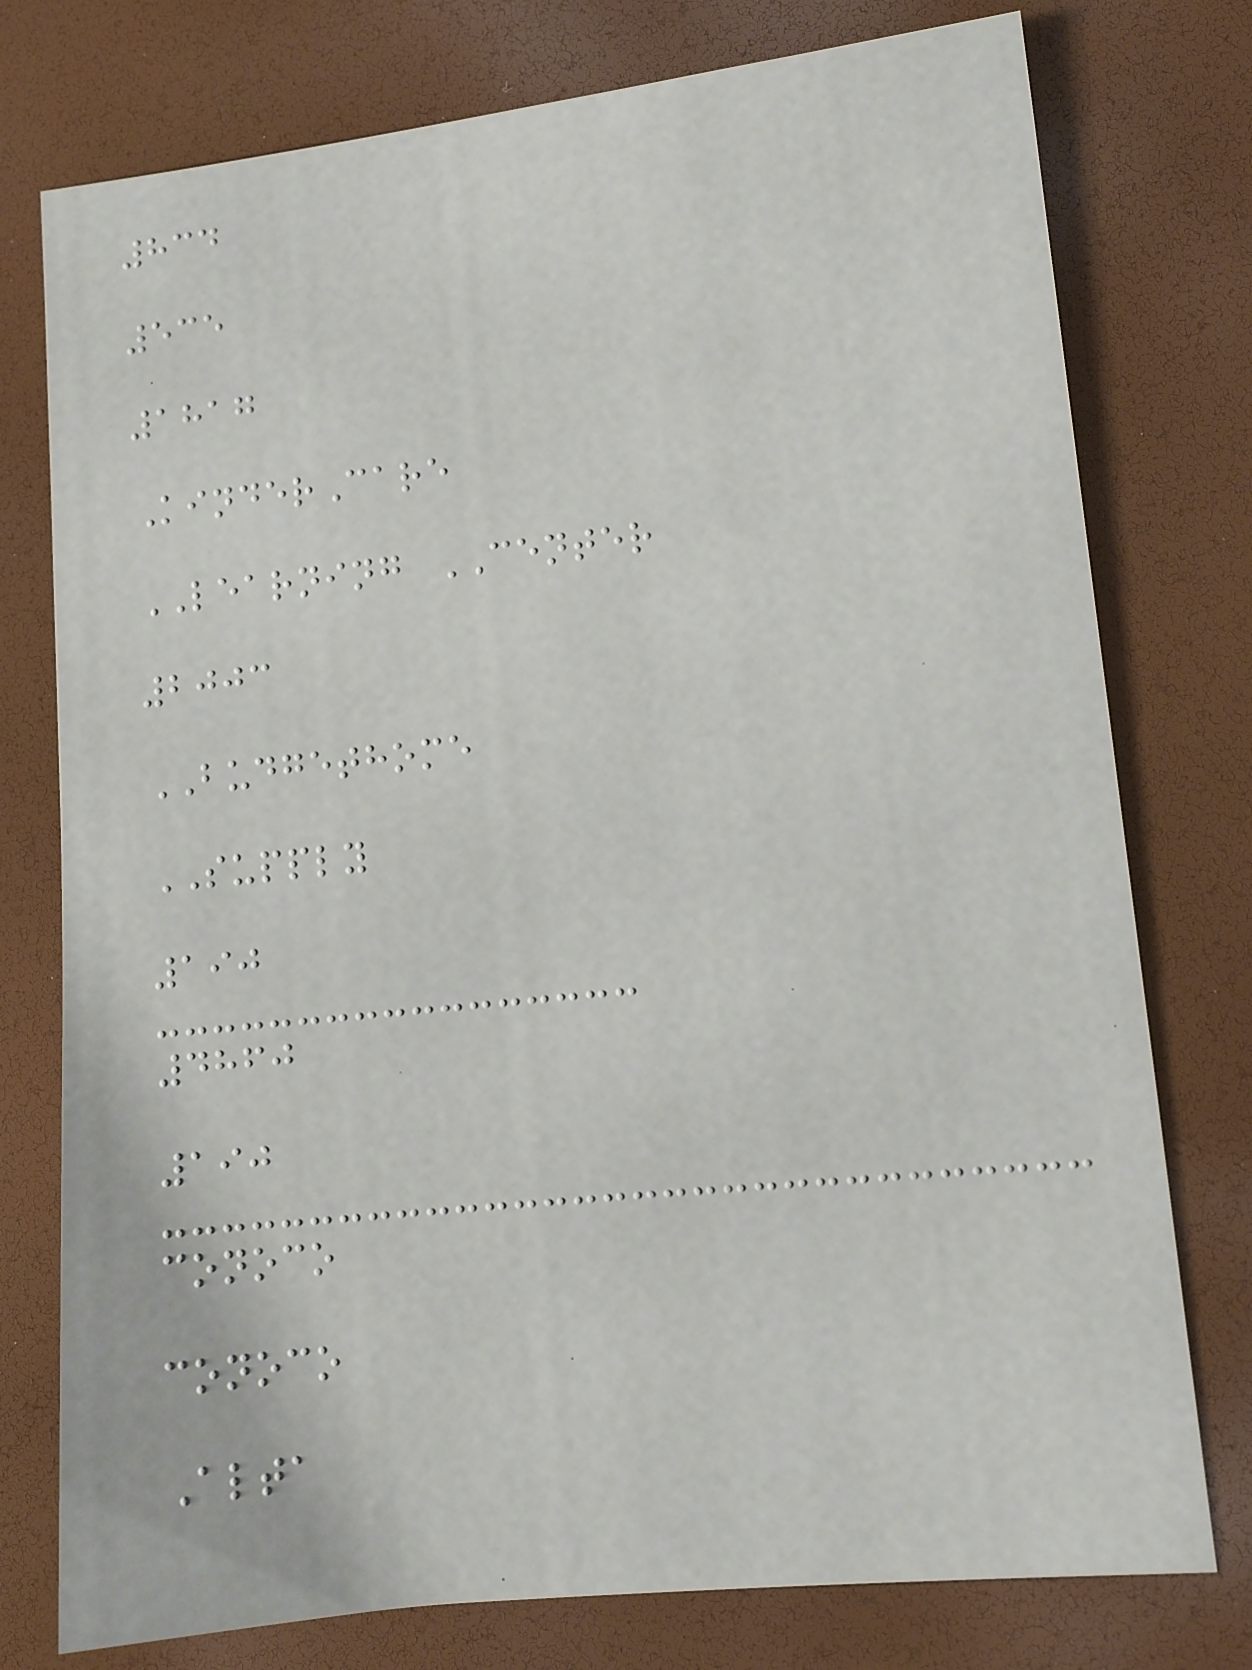834
535
1817
KinderCare
LEARNING CENTER
2003
BUDGETHOME
SUPPLY
190
4860
190
conoco
conoco
Alta
